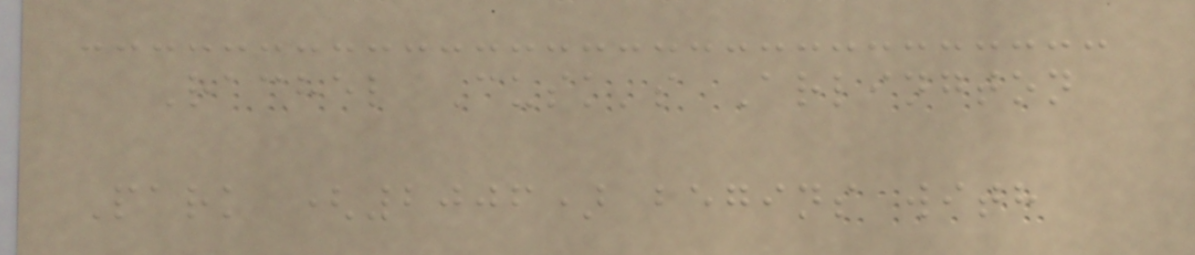Rachel Cusk's Arlington
Park (2006) begins with
